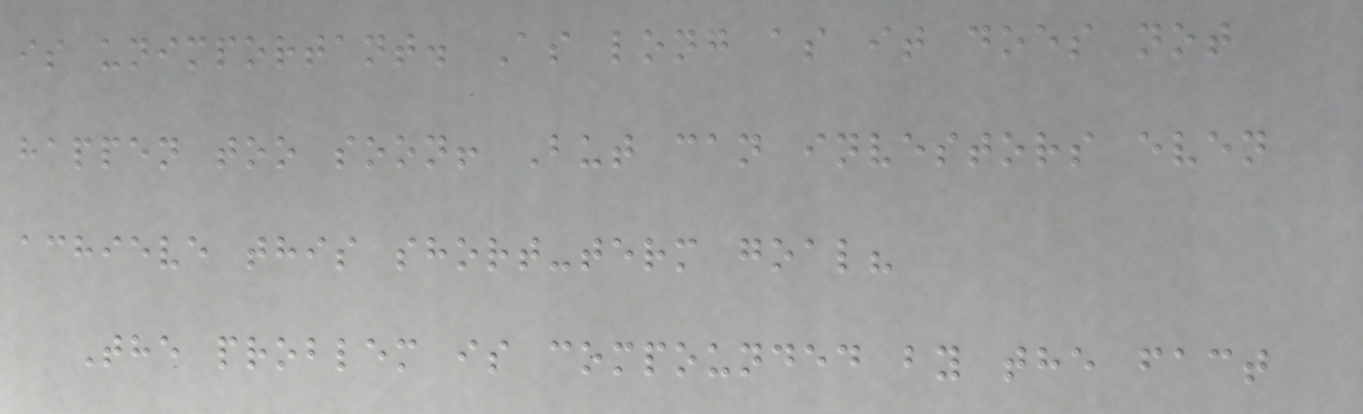is unimportant. As long as it does not
happen too soon! But can investors even
achieve this short-term goal?
The problem is compounded by the fact
